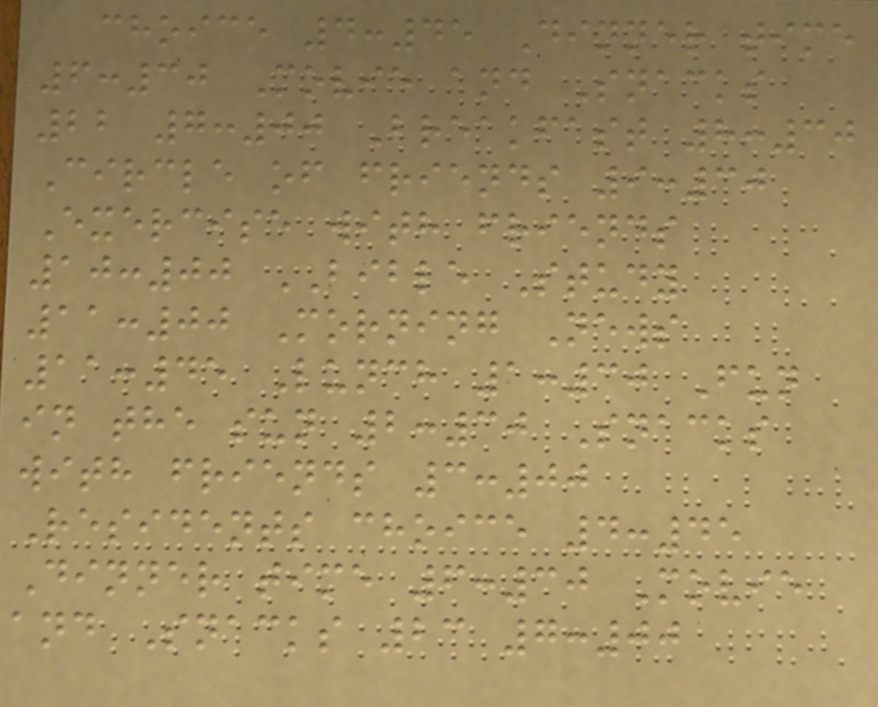choice 4:45 Dinner time
6:30 Movie and Snacks
22 7:00 Breakfast 8:30
Circle of friends 9:30
Exercise with friends
10:00 BIBLE Study
11:00 Morning News
11:45 Lunch 1:30 Fun
in the sun 2:30 Snacks
with friends 3:00
Residents choice 4:45
Dinner time 6:30 Movie
and Snacks 23 7:00
